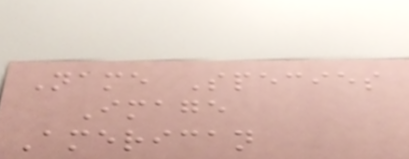Name Species
Image
American
